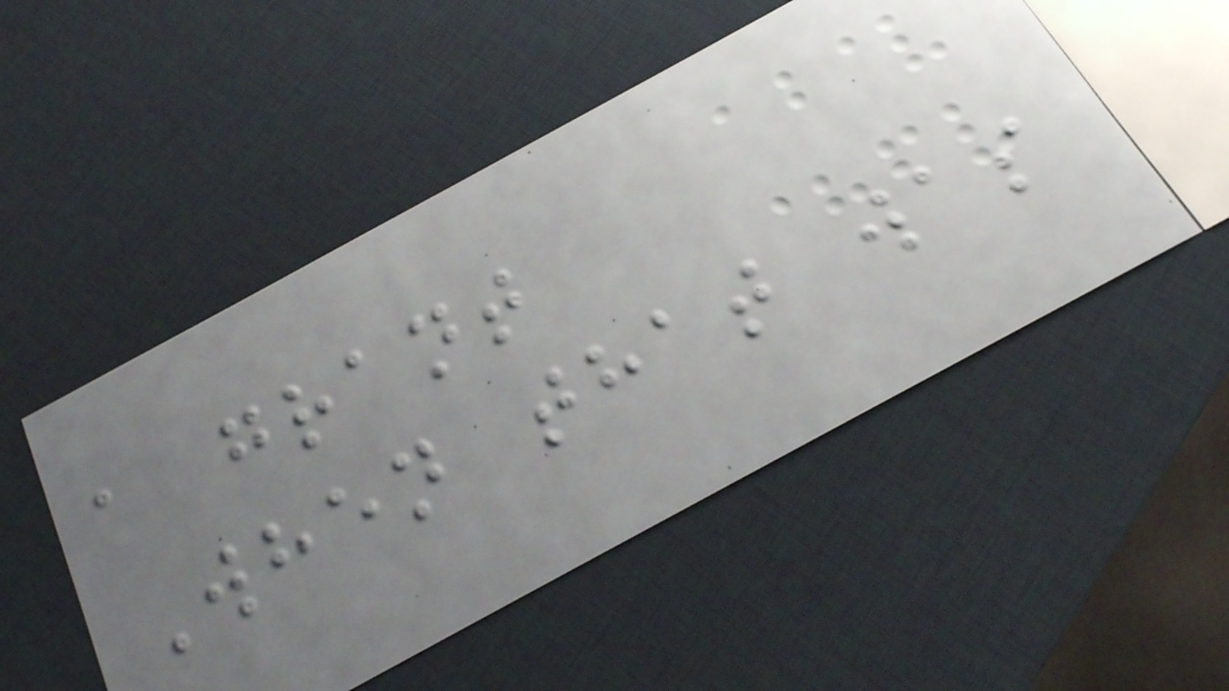a grant
When that was
